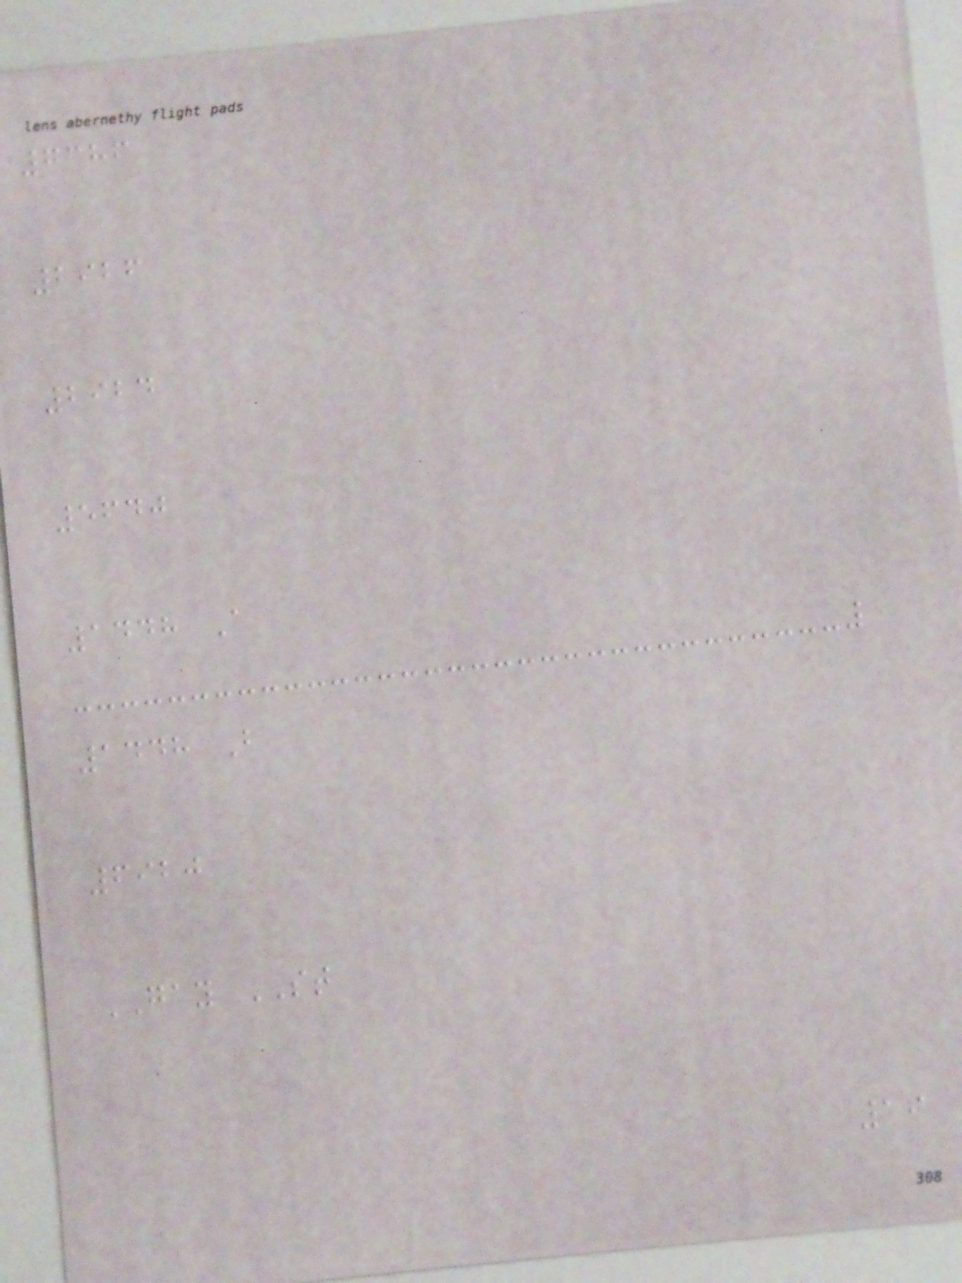7386
2926
2924
5640
1448 A
1448 B
6920
GAY ST
19
